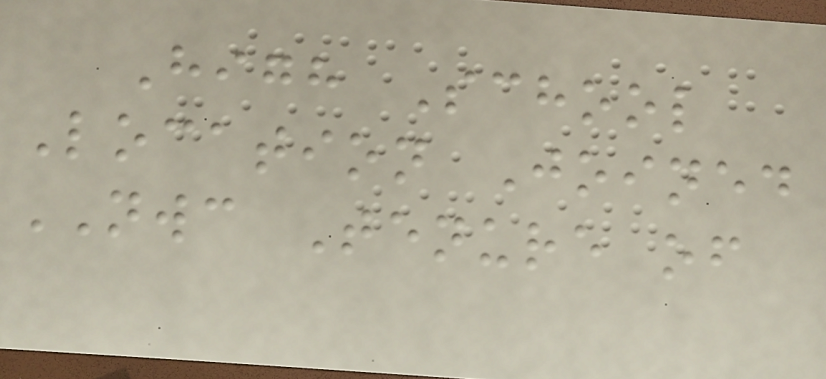High School
Location Joined
NWC Tenure of
